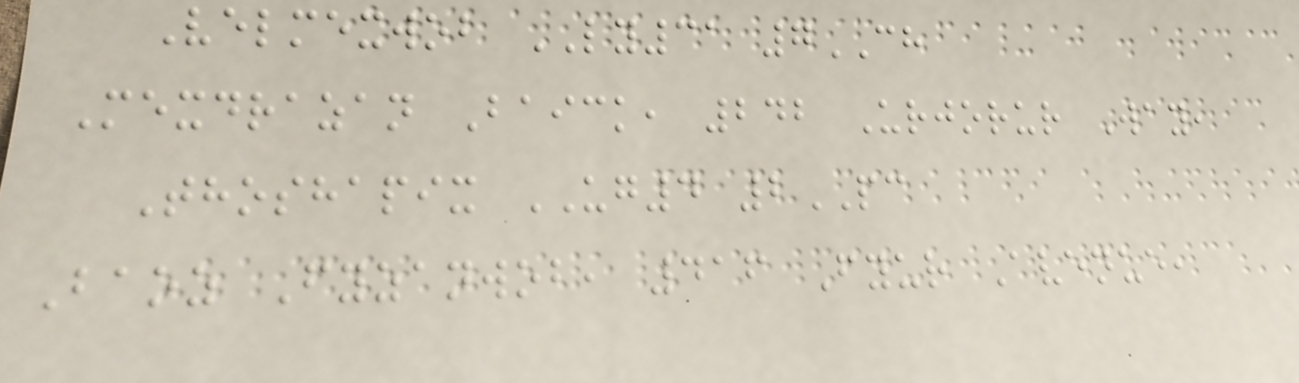Velmexwob LY31 7CH
Mexdrazan Baick, 242 Urjorur Way,
Thoshapix UG4 2PC
Baoz Fyzanwob, 416 Fyur Avenue,
